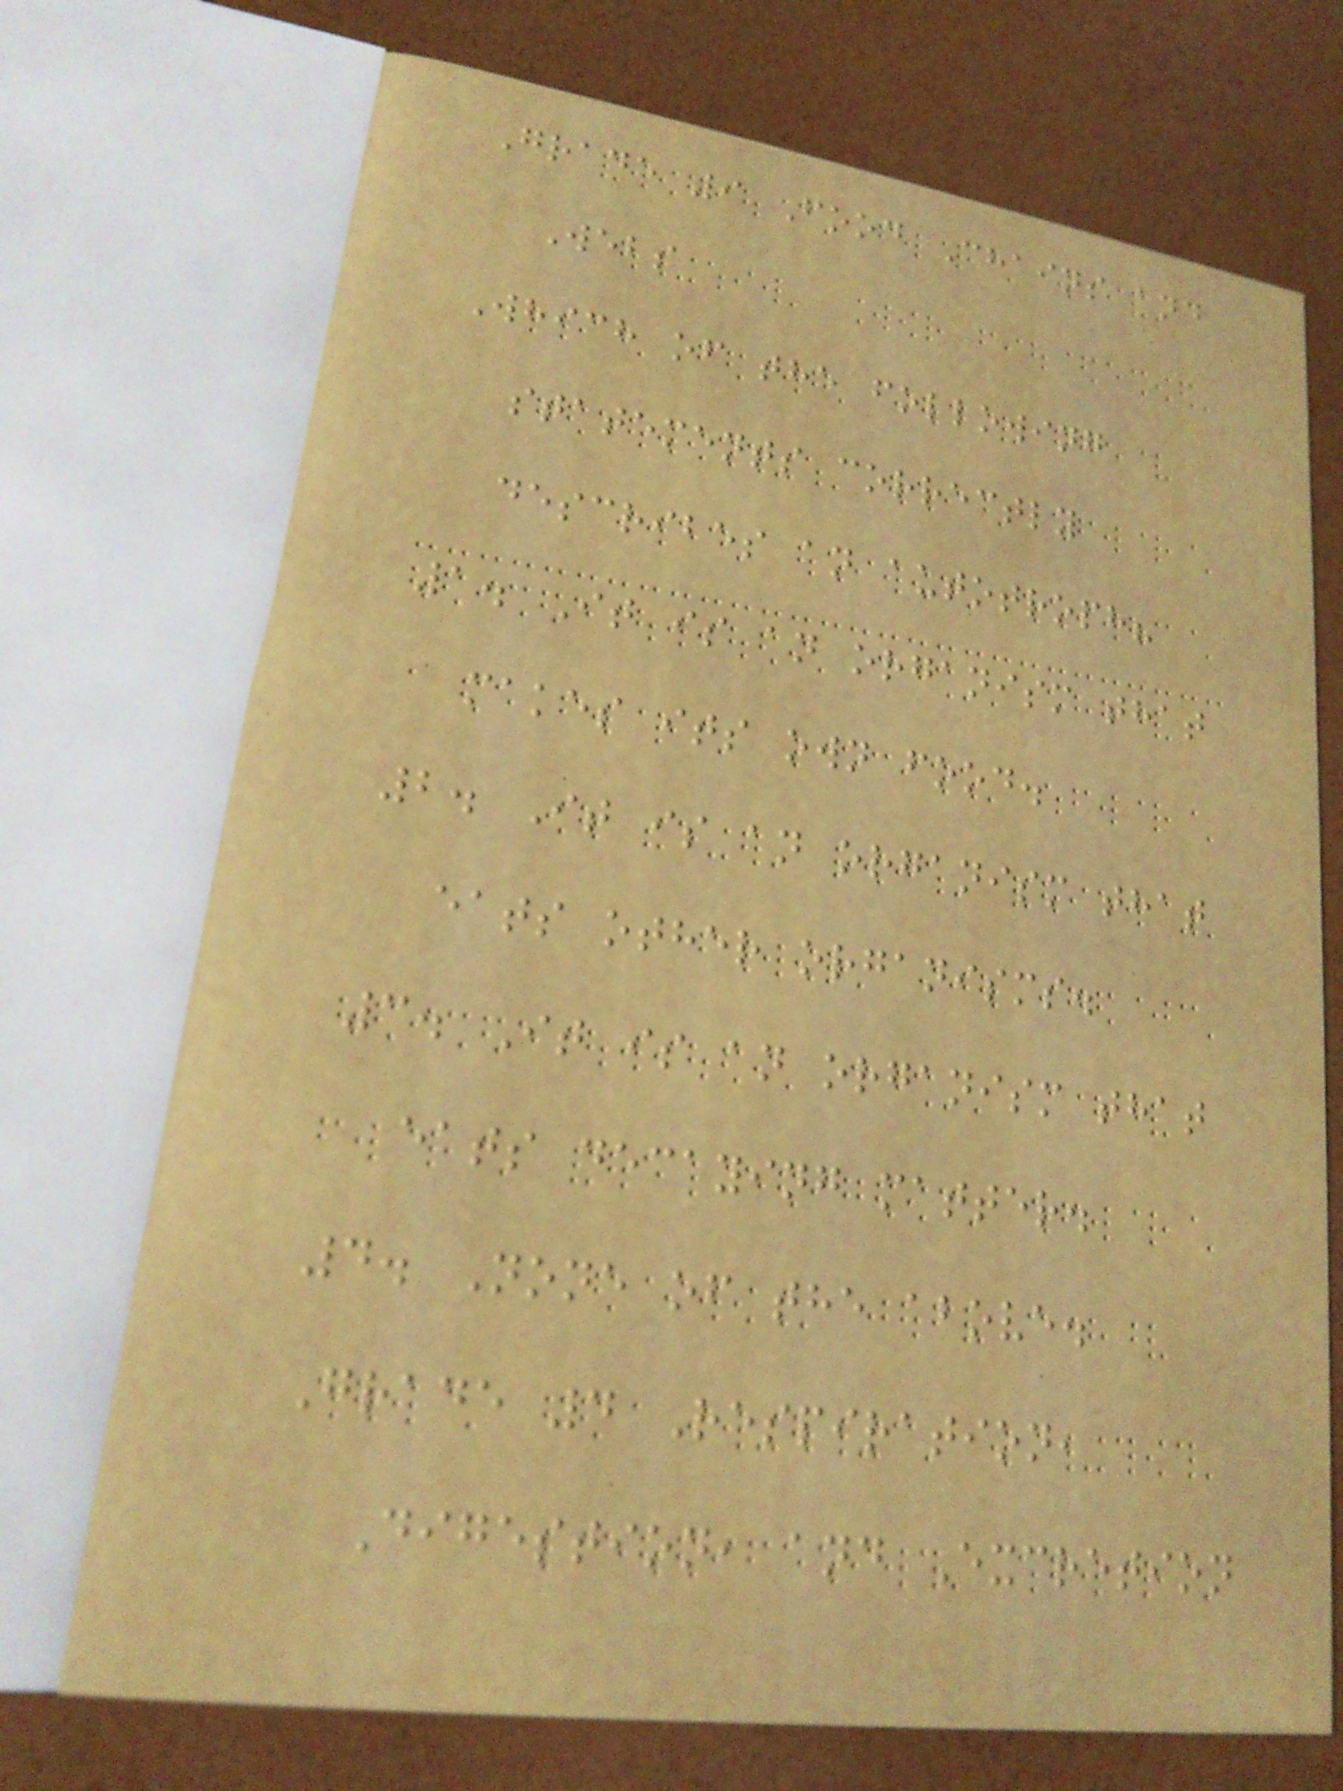Grade 9 Food Chains and
Webs
Which of the following
statements correctly
describes an autotroph?
1. It is an organism that
makes its own food.
2. It is an organism that
eats other organisms.
3. It is an organism that
eats decaying matter.
4. None of the above.
Grade 4 Respiration,
Digestion, and Excretion
